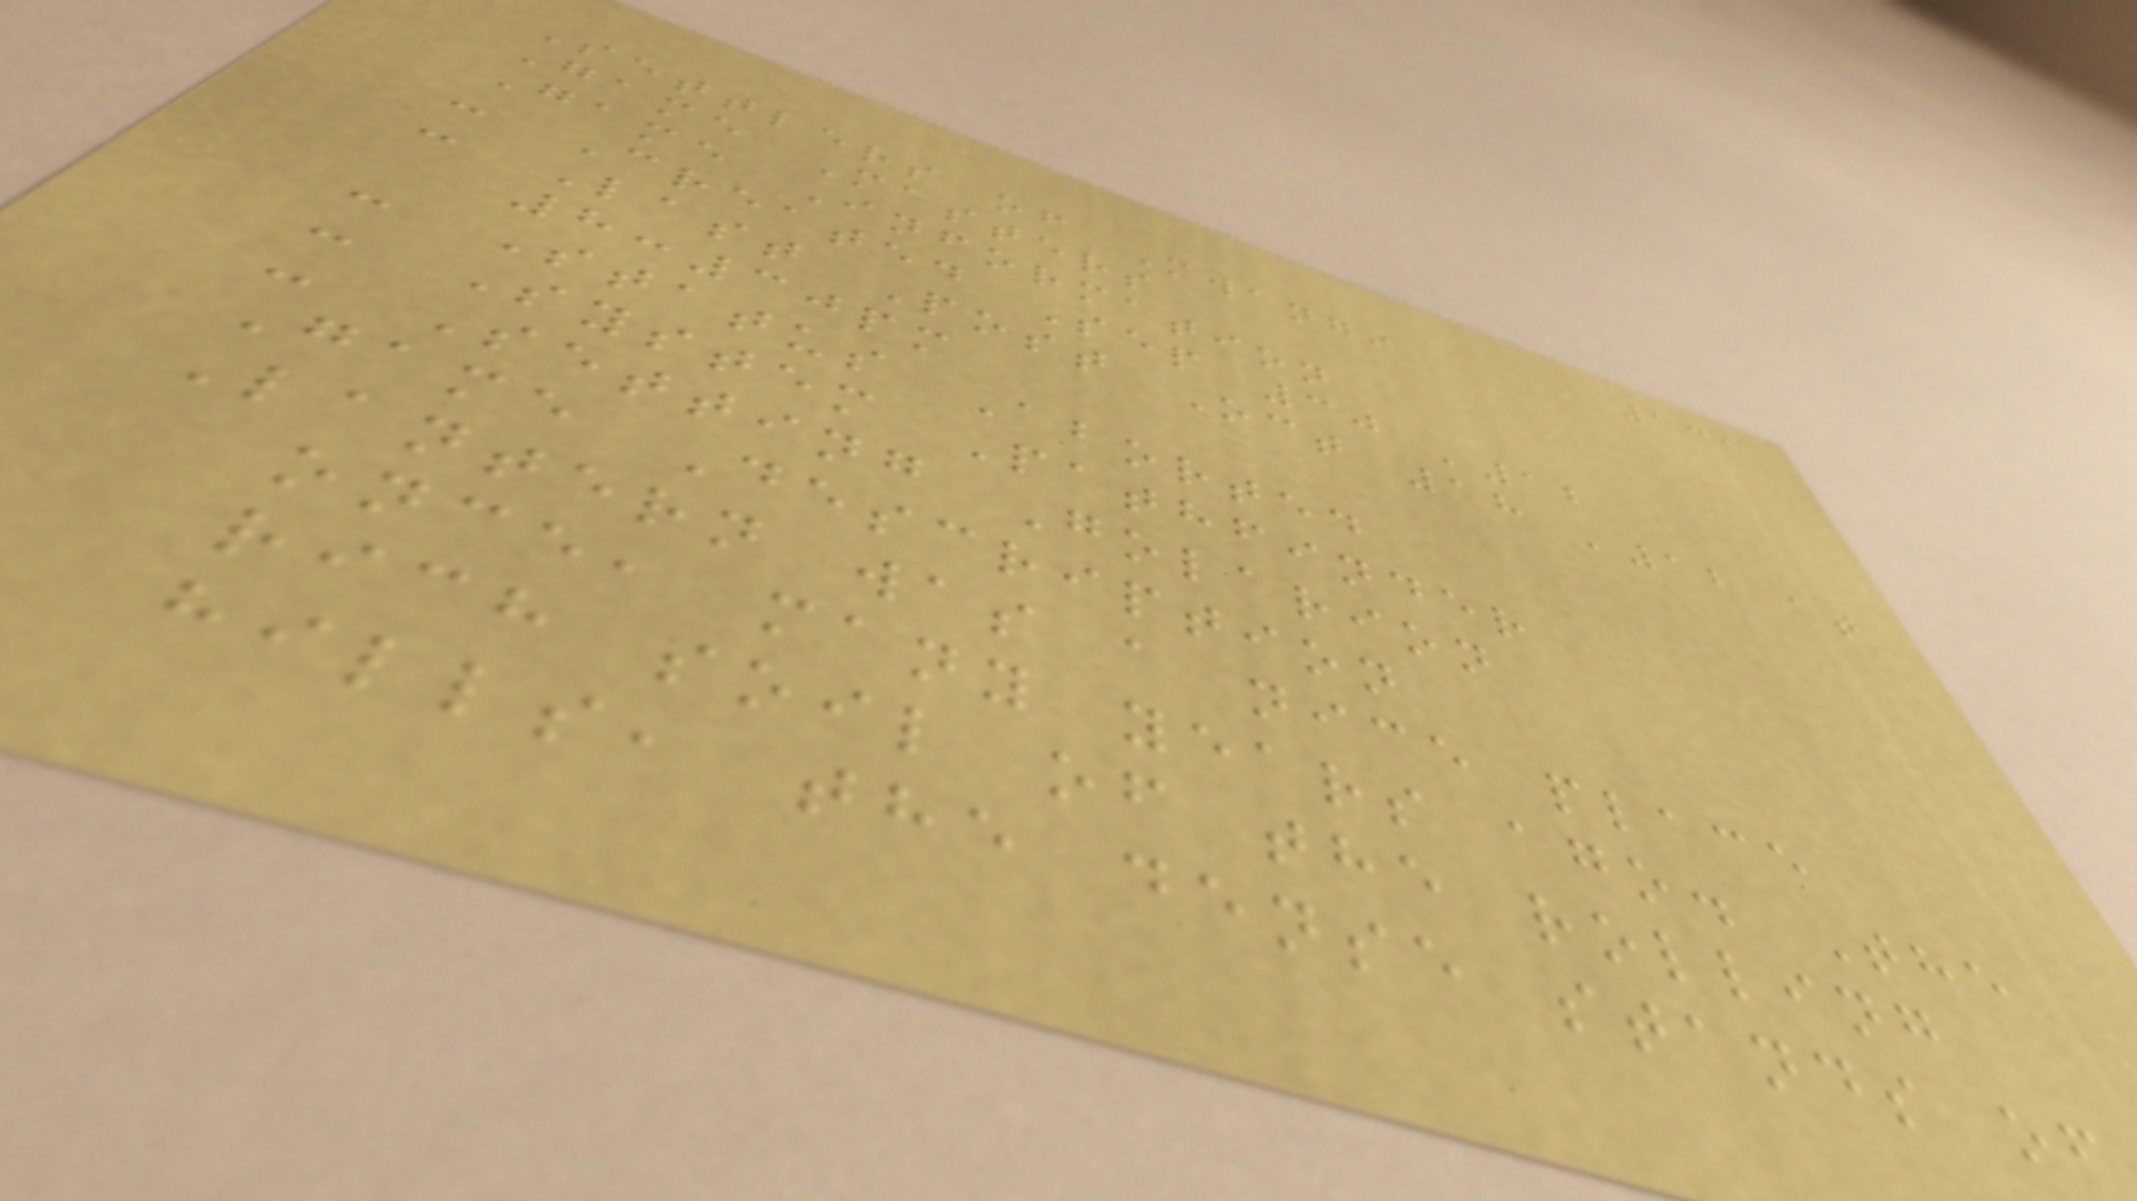131
Settlers of Mwangi
Game Masters
Game Information
- Created Sep 30 '12
- Last Post Oct 18 '12 at
8:30pm
- Status Aborted
- System Pathfinder
- Setting Golarion
Game Description
Lantern was a nice place
once, many years ago. The
rich soil of the rolling
hills, the dense stands of
